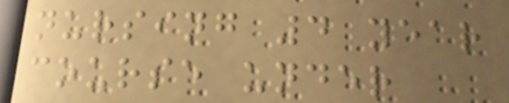nursing 4 year
course under
